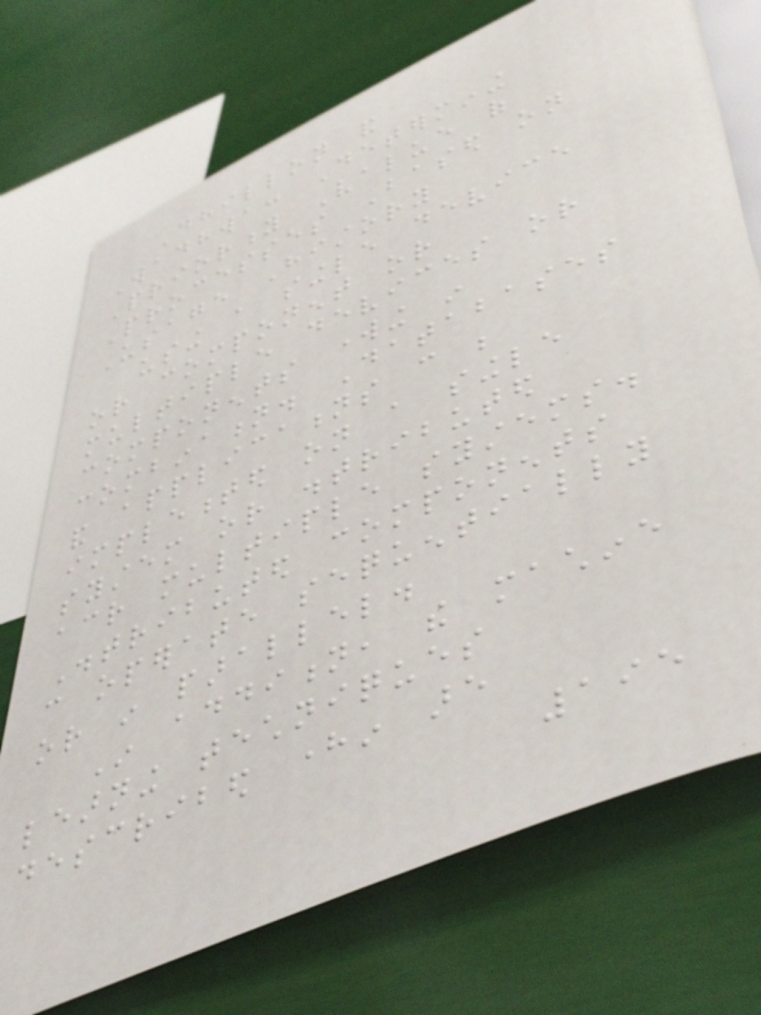Dhillon and
Wadhwa: Determining
Priority Value of
Processes Based on
Usage History
using a single device
or component or
multiple devices or
components working in
combination. Databases
and applications can be
implemented on a single
system or distributed
across multiple systems.
Distributed components
can operate sequentially
or in parallel.
In addition, the machine
learning techniques
described herein are
195
